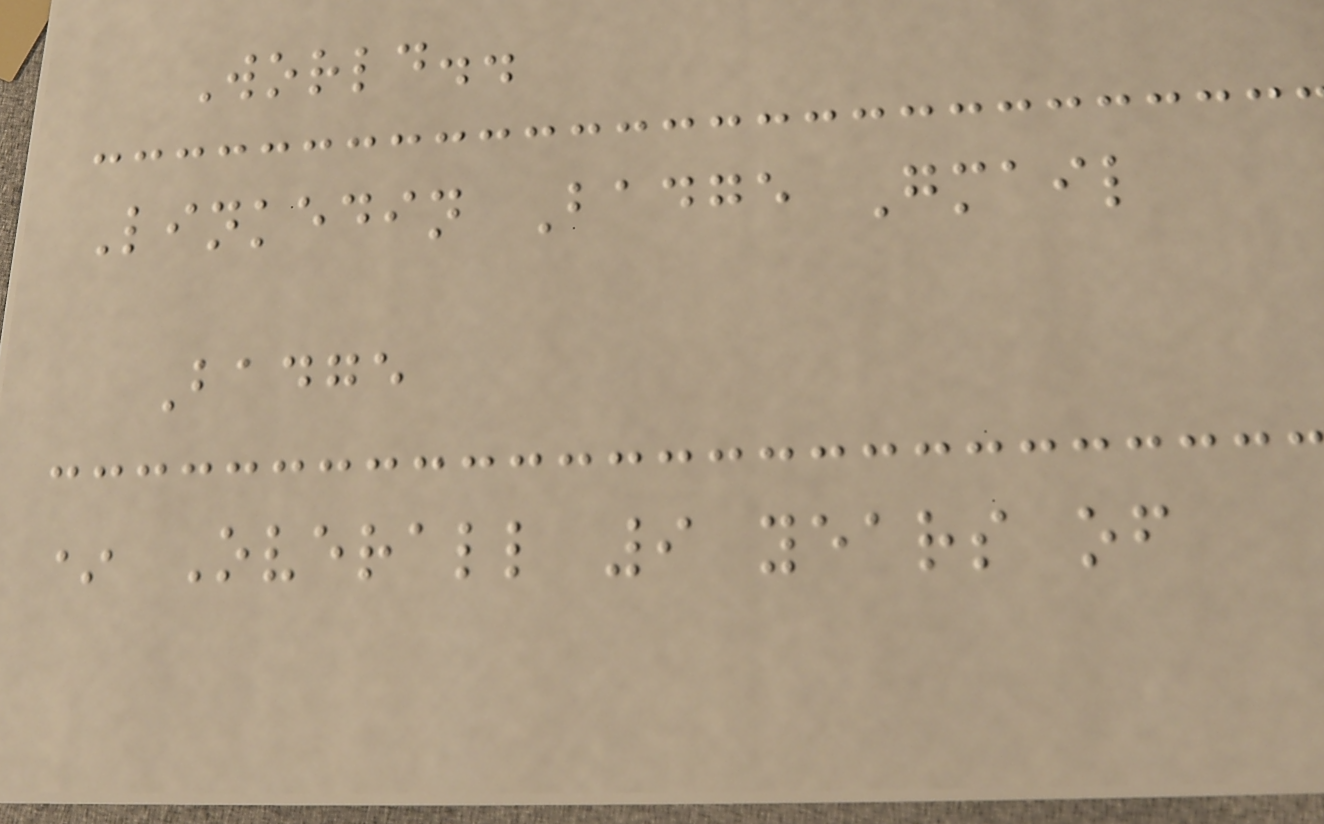World..
Linkedin Badge Gmail
Badge
* Overall 9 years of
